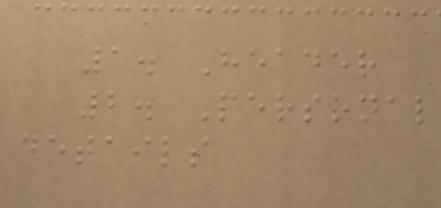1. Header
2. Personal
details
